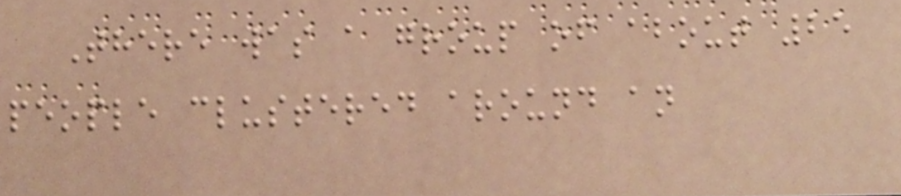There was a group of about 25
people clustered around an
